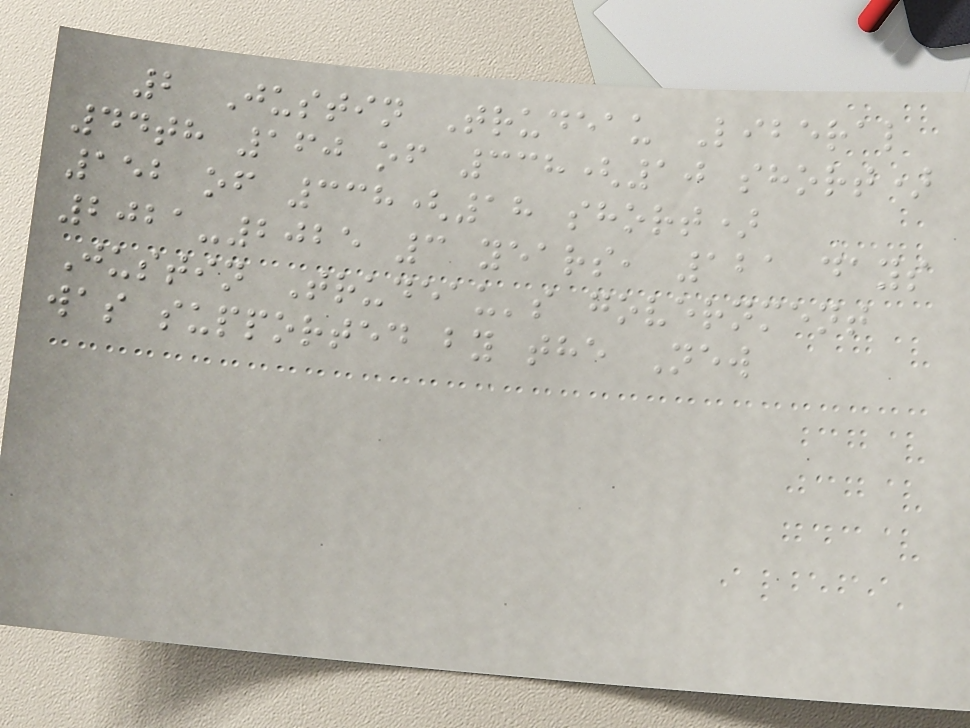2 Justin Trudeau Liberal
44th 160 of 338(10 short)
152 of 338(18 short)
2021-2025 3 years, 121 days
Justin Trudeau's government
was supported by the New
